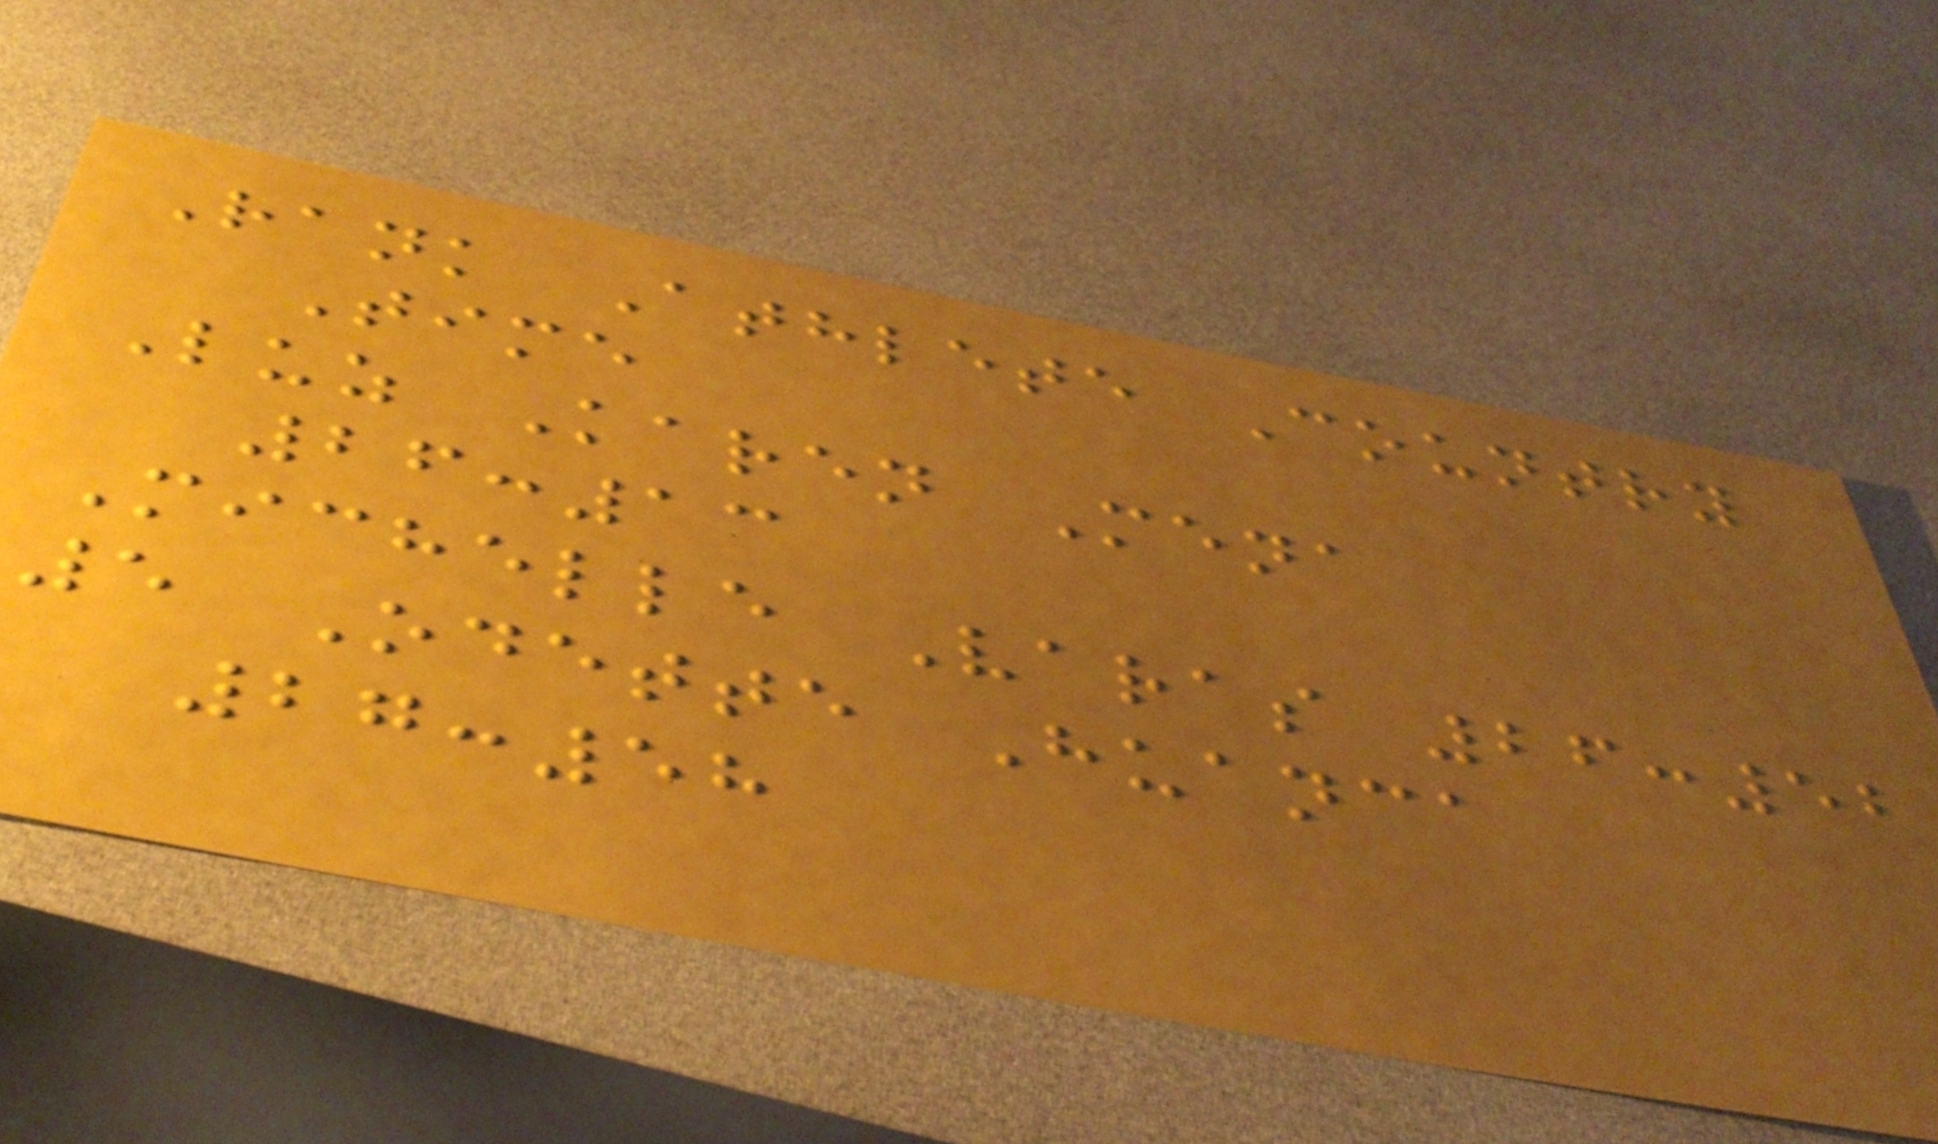Rank Athlete Country
Time
Luz Karen Mena
26:13
Michelle Varas 26:52
5 Odette Huanca
27:58
